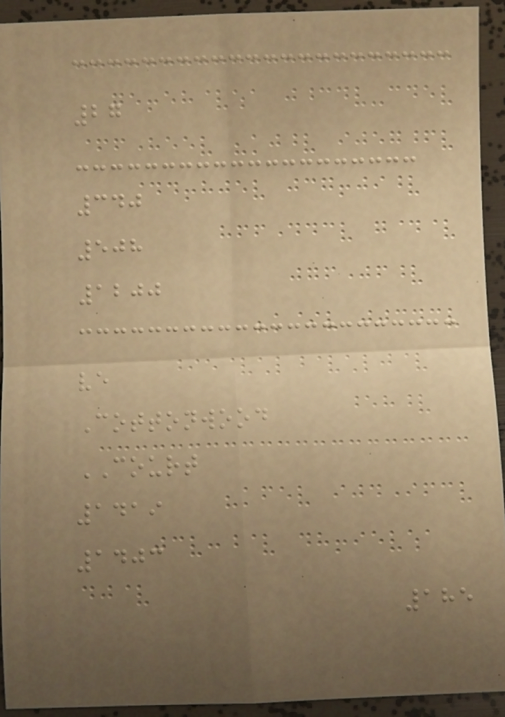27
340
508
1200
ve
Cottonwood
COURT
1419
1403
185
